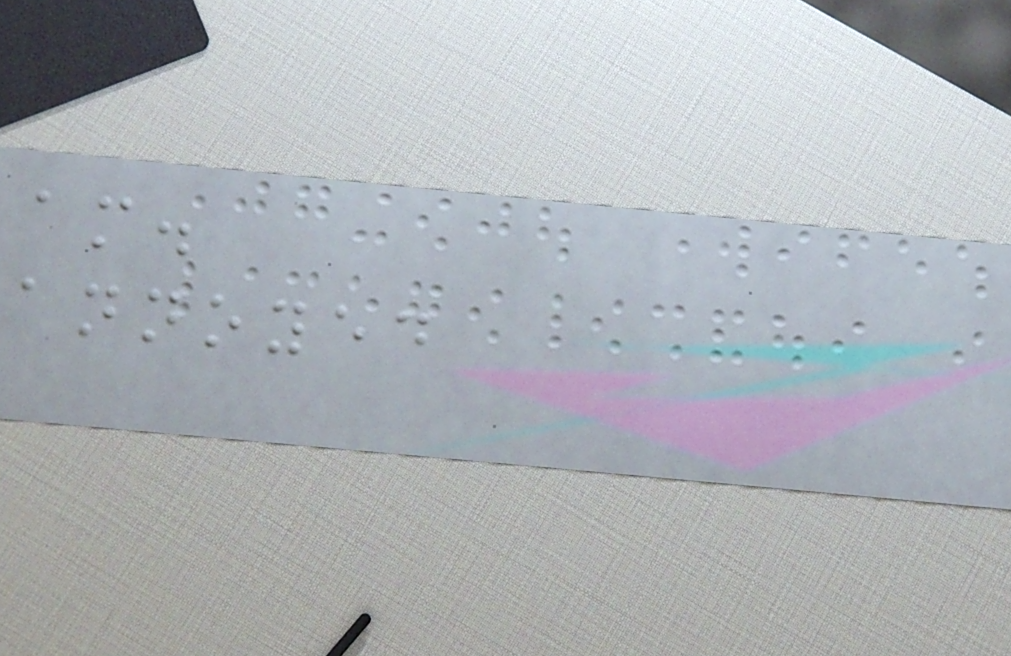am.
annoyed
